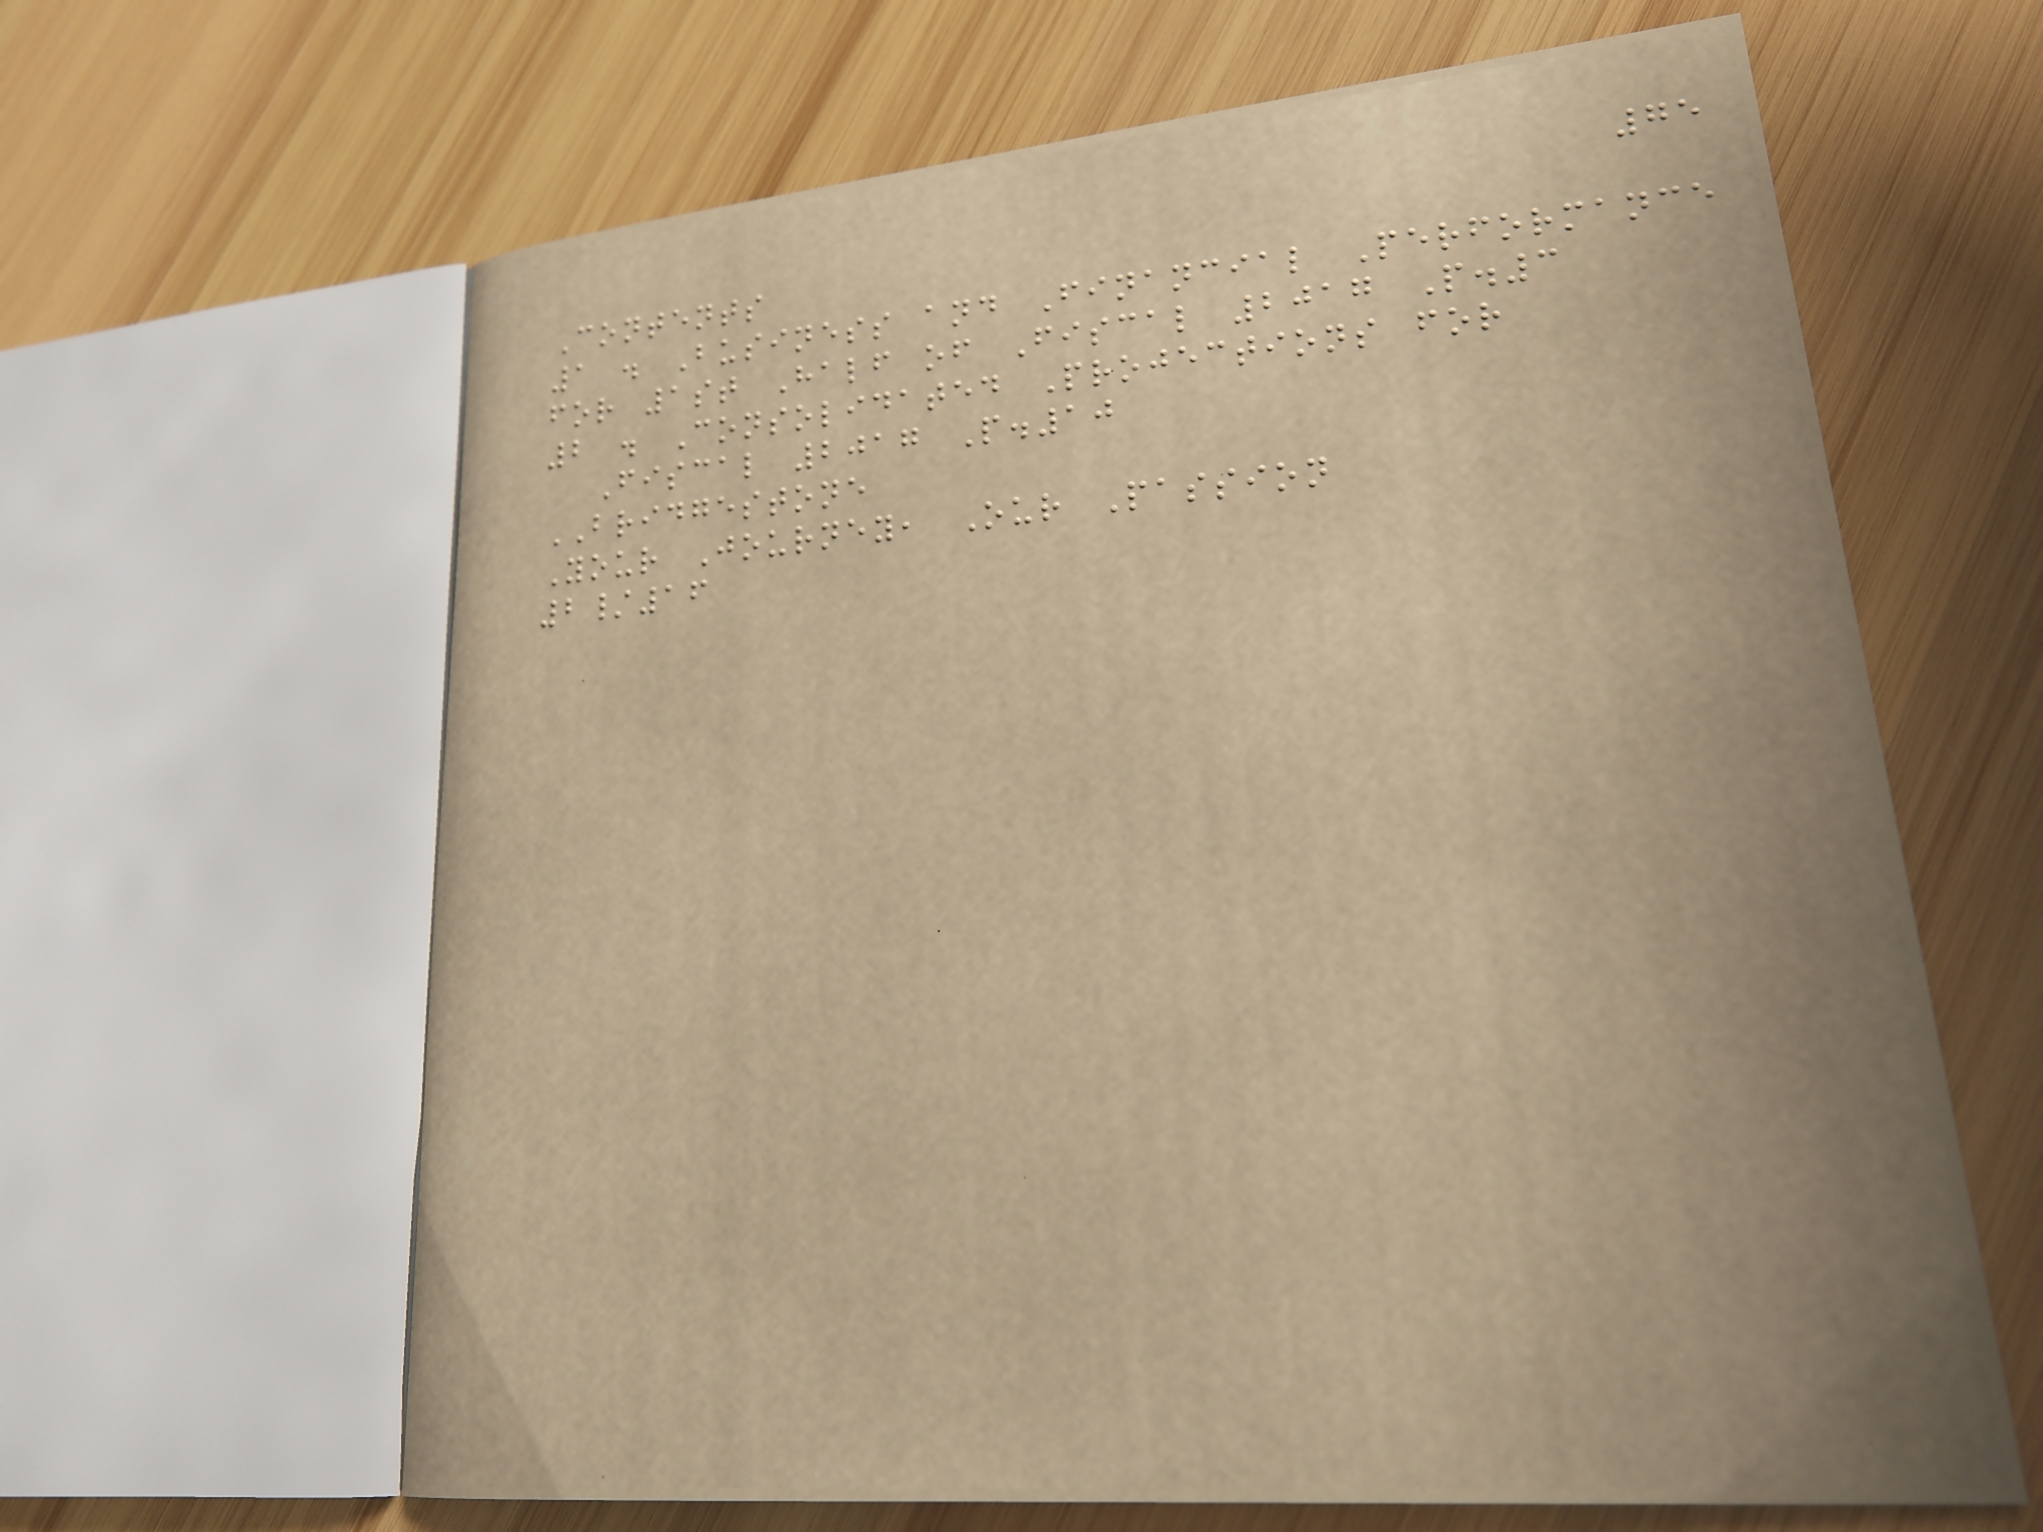75
Contents
1 . Business and Financial Performance
for 1st Half of Fiscal 2017 P.3
2 . Consolidated Projections for
Fiscal 2017 P.10
BRIDGESTONE
Your Journey, Our Passion
2/16
